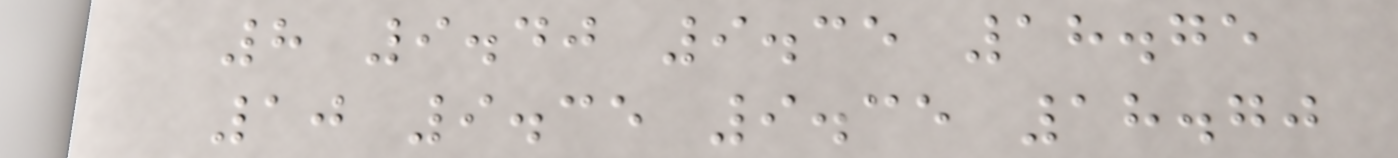8 9.40 9.35 18.75
10 9.35 9.35 18.70
